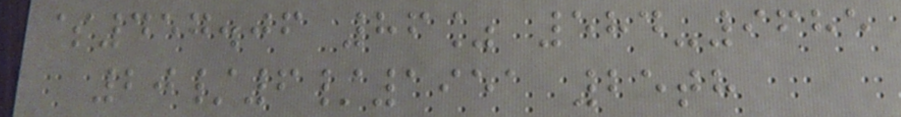$457.06 86% 584-9685
20/6/1951 25th
